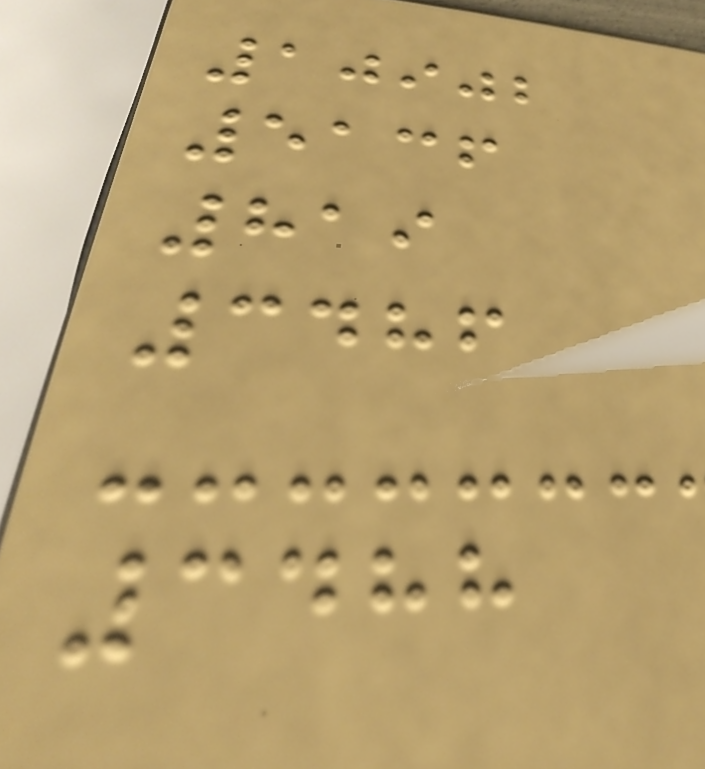10902
5136
819
3486
3488
